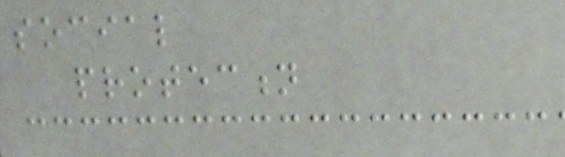social
protection
